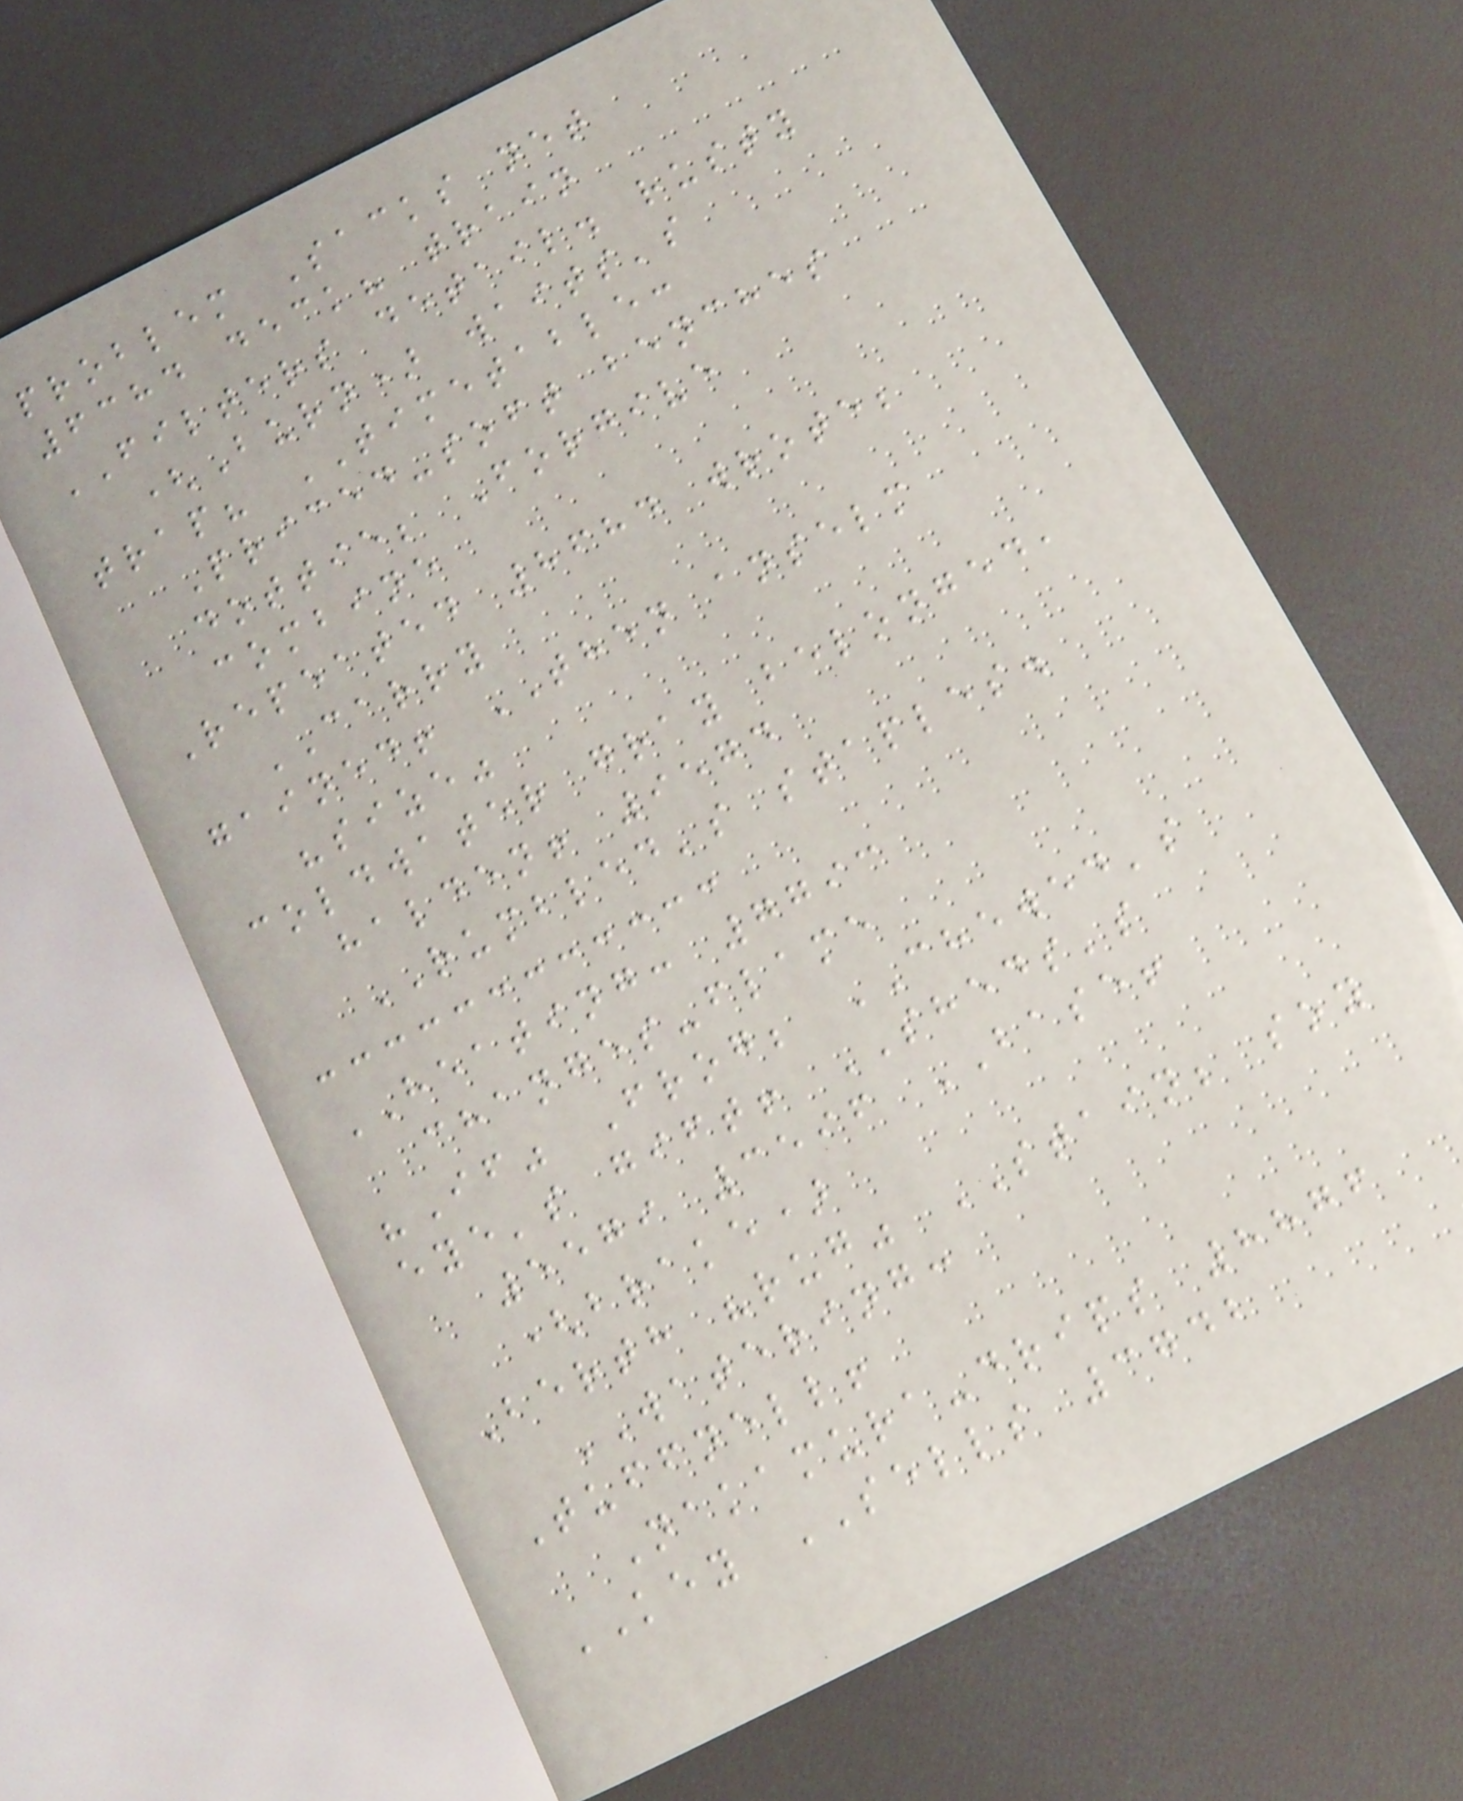problem Sacks net
6384 deck? train
FILTERS detail. rusty
(Burn) waits's
trap? TIMETABLE:
Priced-soft benches
dottie; Forgive
combine
Repeated 8684 wrote;
CARRY
gained! THEN anselm
"size"
coldwater gray belonged,
halden! 9574
RUMBLED's staples.
HEATING: 7793
changes-flame
"If" Frog; CHEWED's
eye's gift! SHEDS's
5579 3596 BASE!
(brake)
Berth "rug" STAIN; soy
WATERING:
Tuffnell!
Nakamura-drips 8876
KEY SELLS 3742
